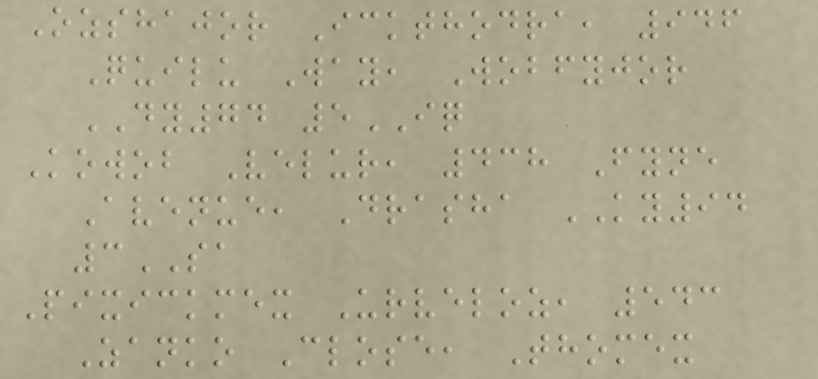Ozshajor Ickthodra, 946
Quilu Way, Wobfyjor
DY74 5IQ
Kowob Velur, 438 Fyne
Avenue, Drasha KY94
3SA
Pixickmex Urveloz, 543
Zanko Close, Thomex
